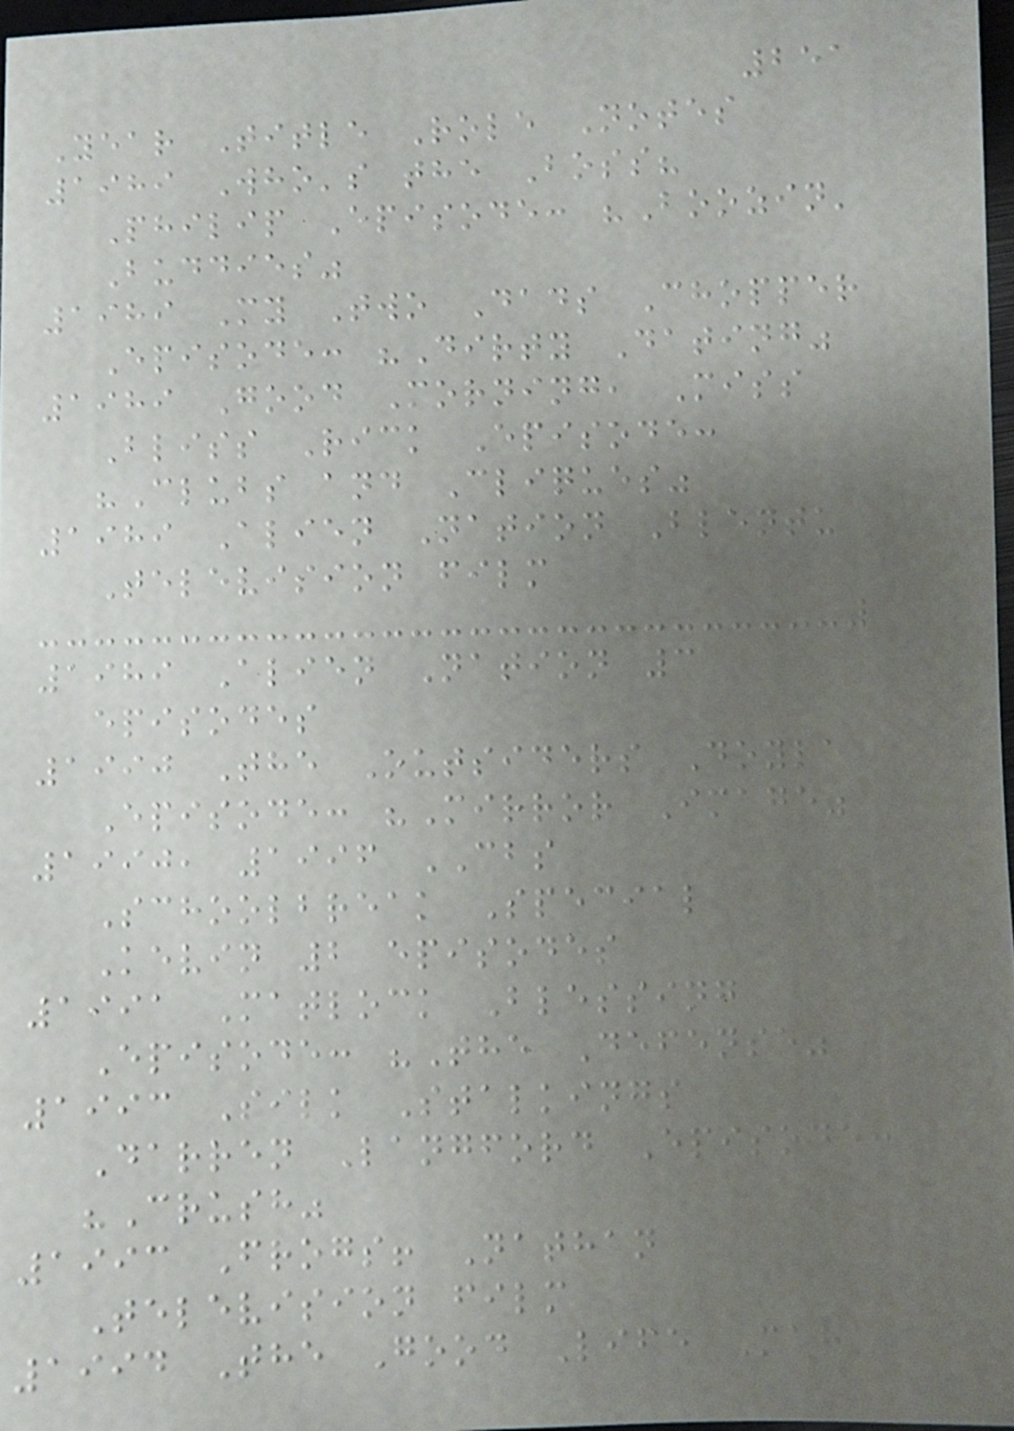251
Year Title Role Notes
1989 Who's the Boss?
Philip Episode: "Boozin'
Buddies"
1989 My Two Dads Chopper
Episode: "Dirty Dating"
1989 Good Morning, Miss
Bliss Rick Episode:
"Clubs and Cliques"
1989 Alien Nation Blentu
Television film
1989 Alien Nation 3
episodes
1990 The Outsiders Doyle
Episode: "Mirror Image"
1990, 1996 CBS
Schoolbreak Special
Kevin 2 episodes
1991 Matlock Blessing
Episode: "The Defense"
1993 Silk Stalkings
Darren Langford Episode:
"Crush"
1993 Frogs! Nathan
Television film
1994 The Good Life Mark
